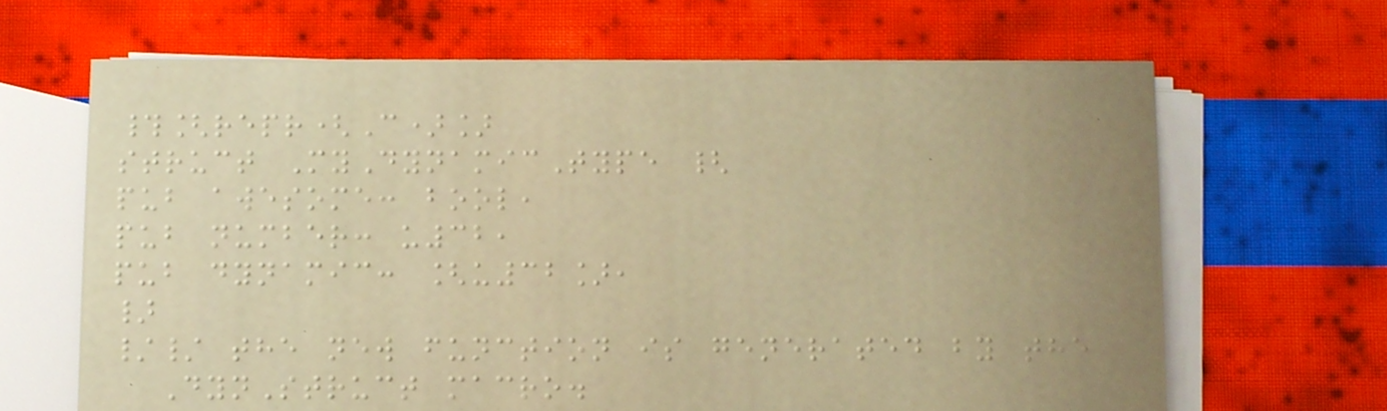#[repr(C)]
struct MyDynamicType {
pub awesome: bool,
pub number: u32,
pub dynamic: [u32],
}
// the new function is generated by the
DynStruct macro.
